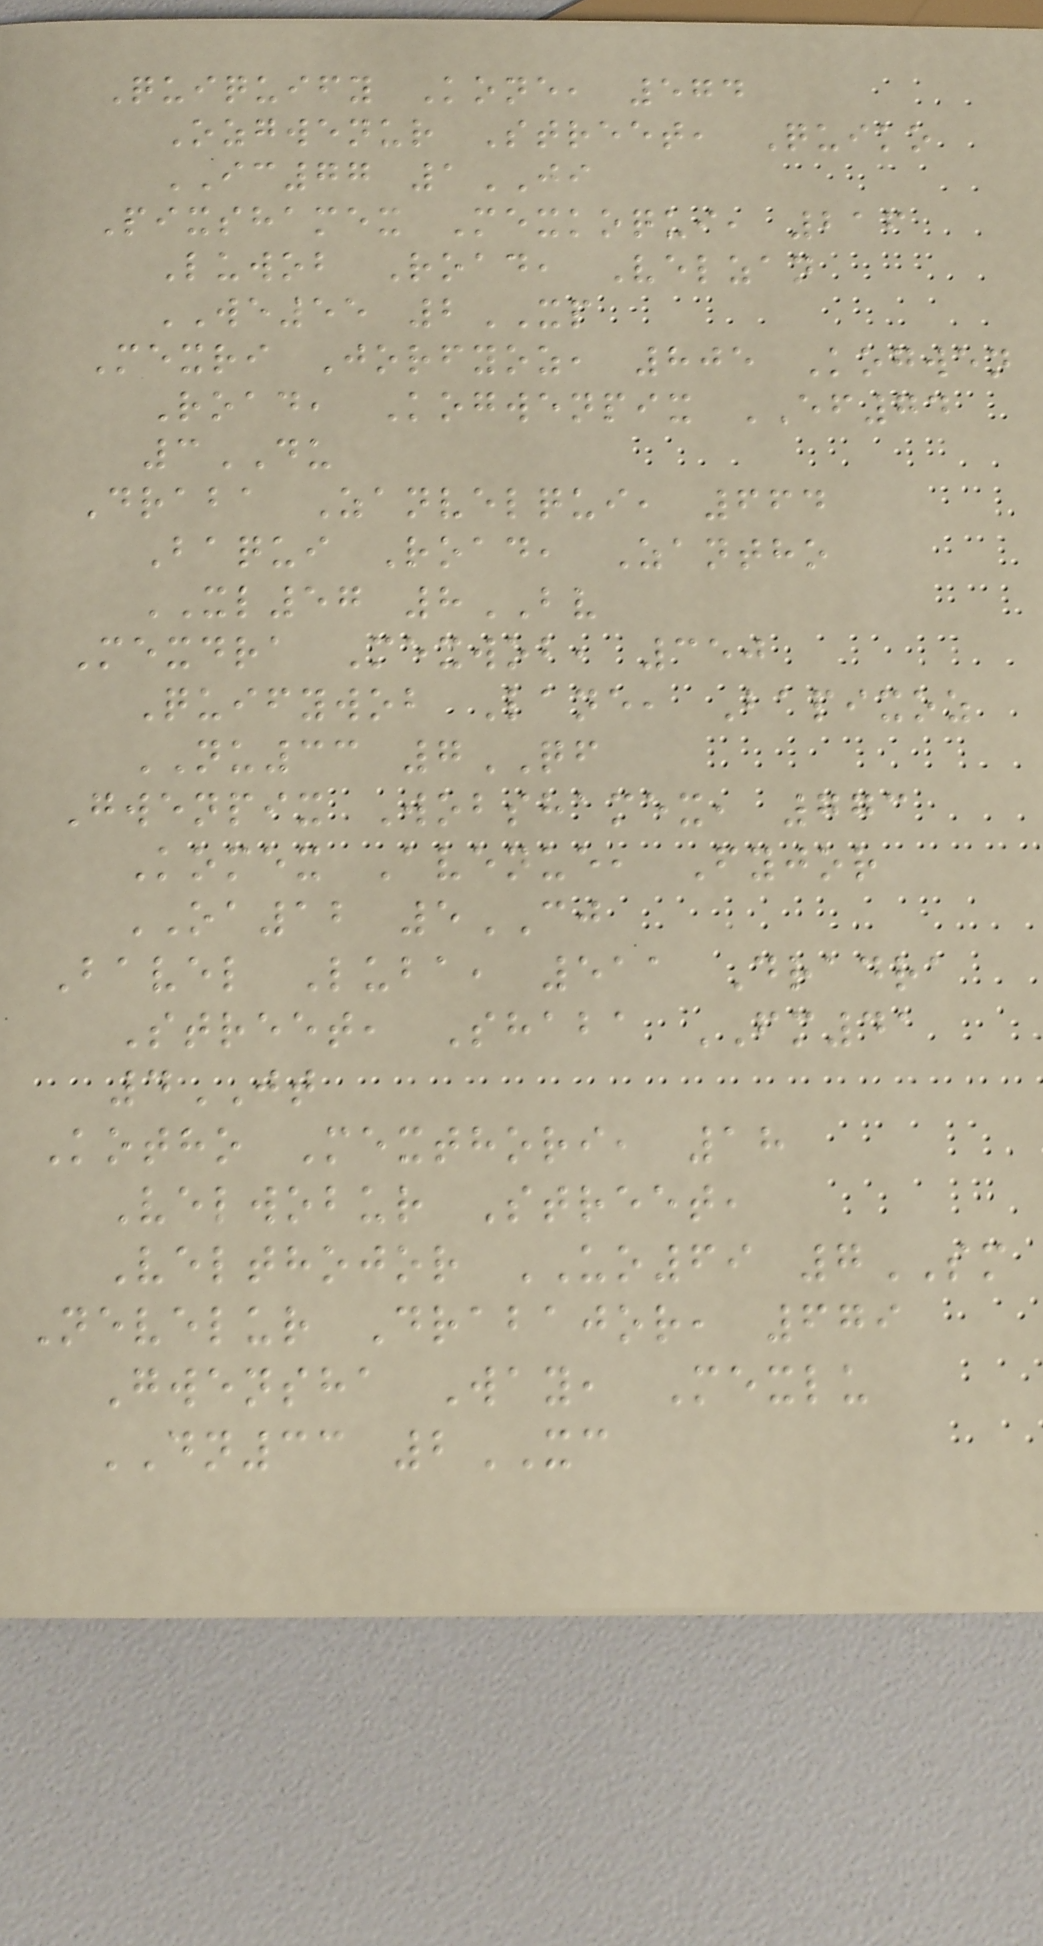Quiquify Kone, 574
Ozgwenur Street, Quiko
IC77 1JI
Pixshamex Mexkoqui, 216
Luwob Road, Velzan
WE55 2XP
Mexri Jorfyoz, 805 Kogwen
Road, Kogwenpix EF74
3DU
Draba Zanvelqui, 664
Baqui Road, Zantho
XL57 8BV
Mexdra Mexwob, 350
Quifywob Lane, Bapixoz
NU33 7QF
Gwenpix Wobshamex, 773
Komex Avenue, Fyjor
OA12 5CJ
Bavel Luba, 511 Dradra
Street, Shaba FM41
4JT
Kotho Mexthori, 18
Velwobur Street,
Velthojor UO69 7SM
Nevelur Drabajor, 679
Gwensha Way, Mexlu
DN33 2XC
